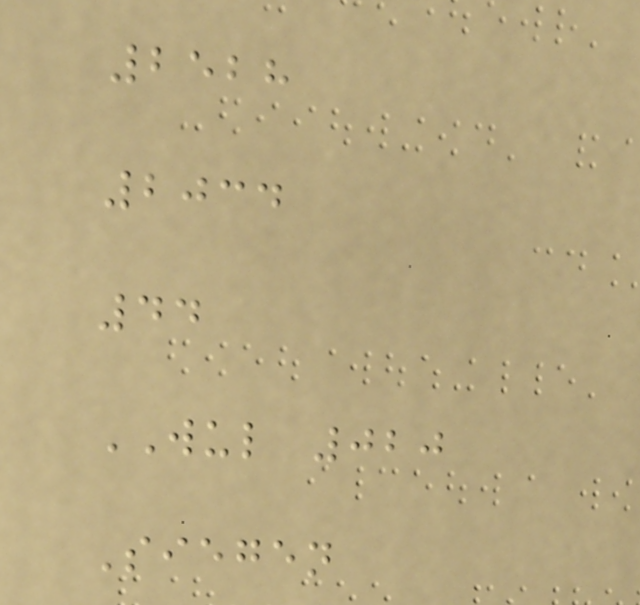2528
2034
44
WUL 020
Siegen
